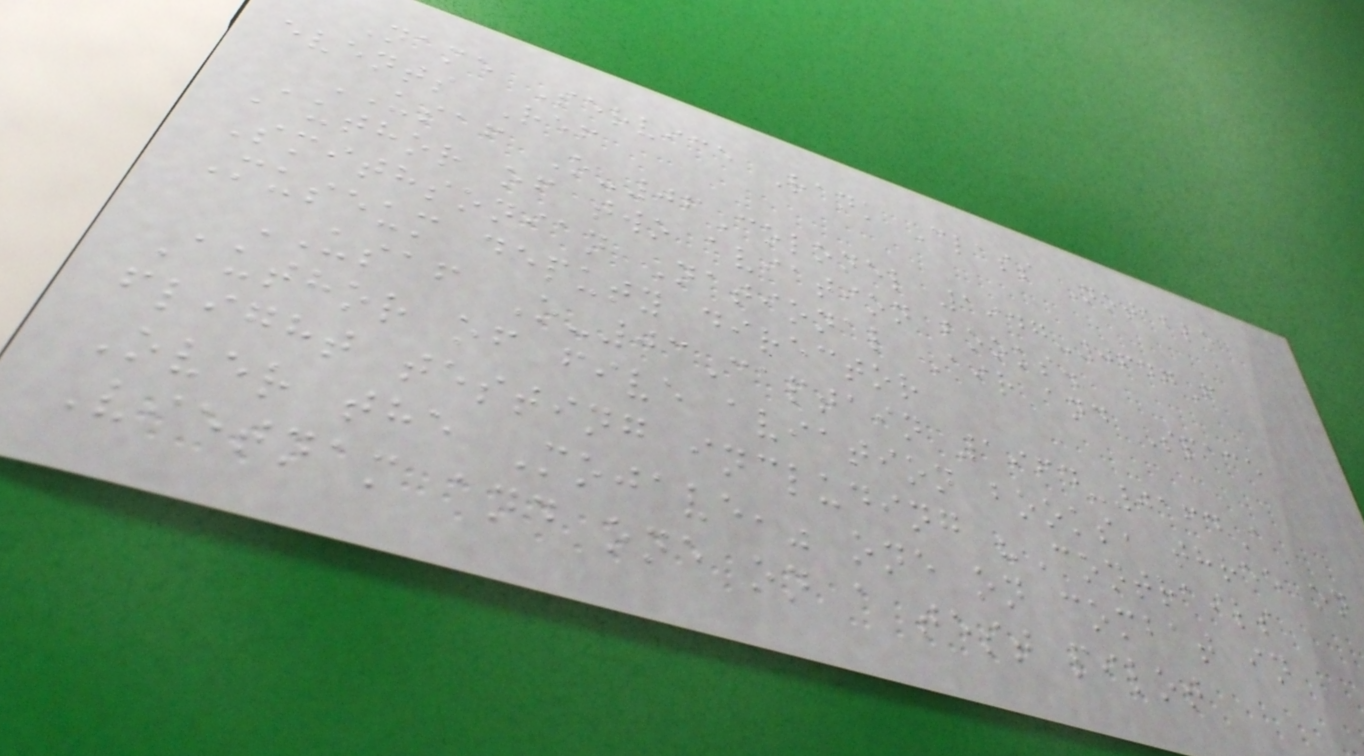Name Service Rank Class Notable
events Ref
USAF O-06Colonel 1947-0647F
Author of two aviation books.
Smithsonian National Air and Space
Museum deputy director
USAF O-03Captain 1964-0164A
Author of five aviation books, three on
flight testing including "Contrails
Over the Mojave," one on combat in
Vietnam and one on a test pilot
